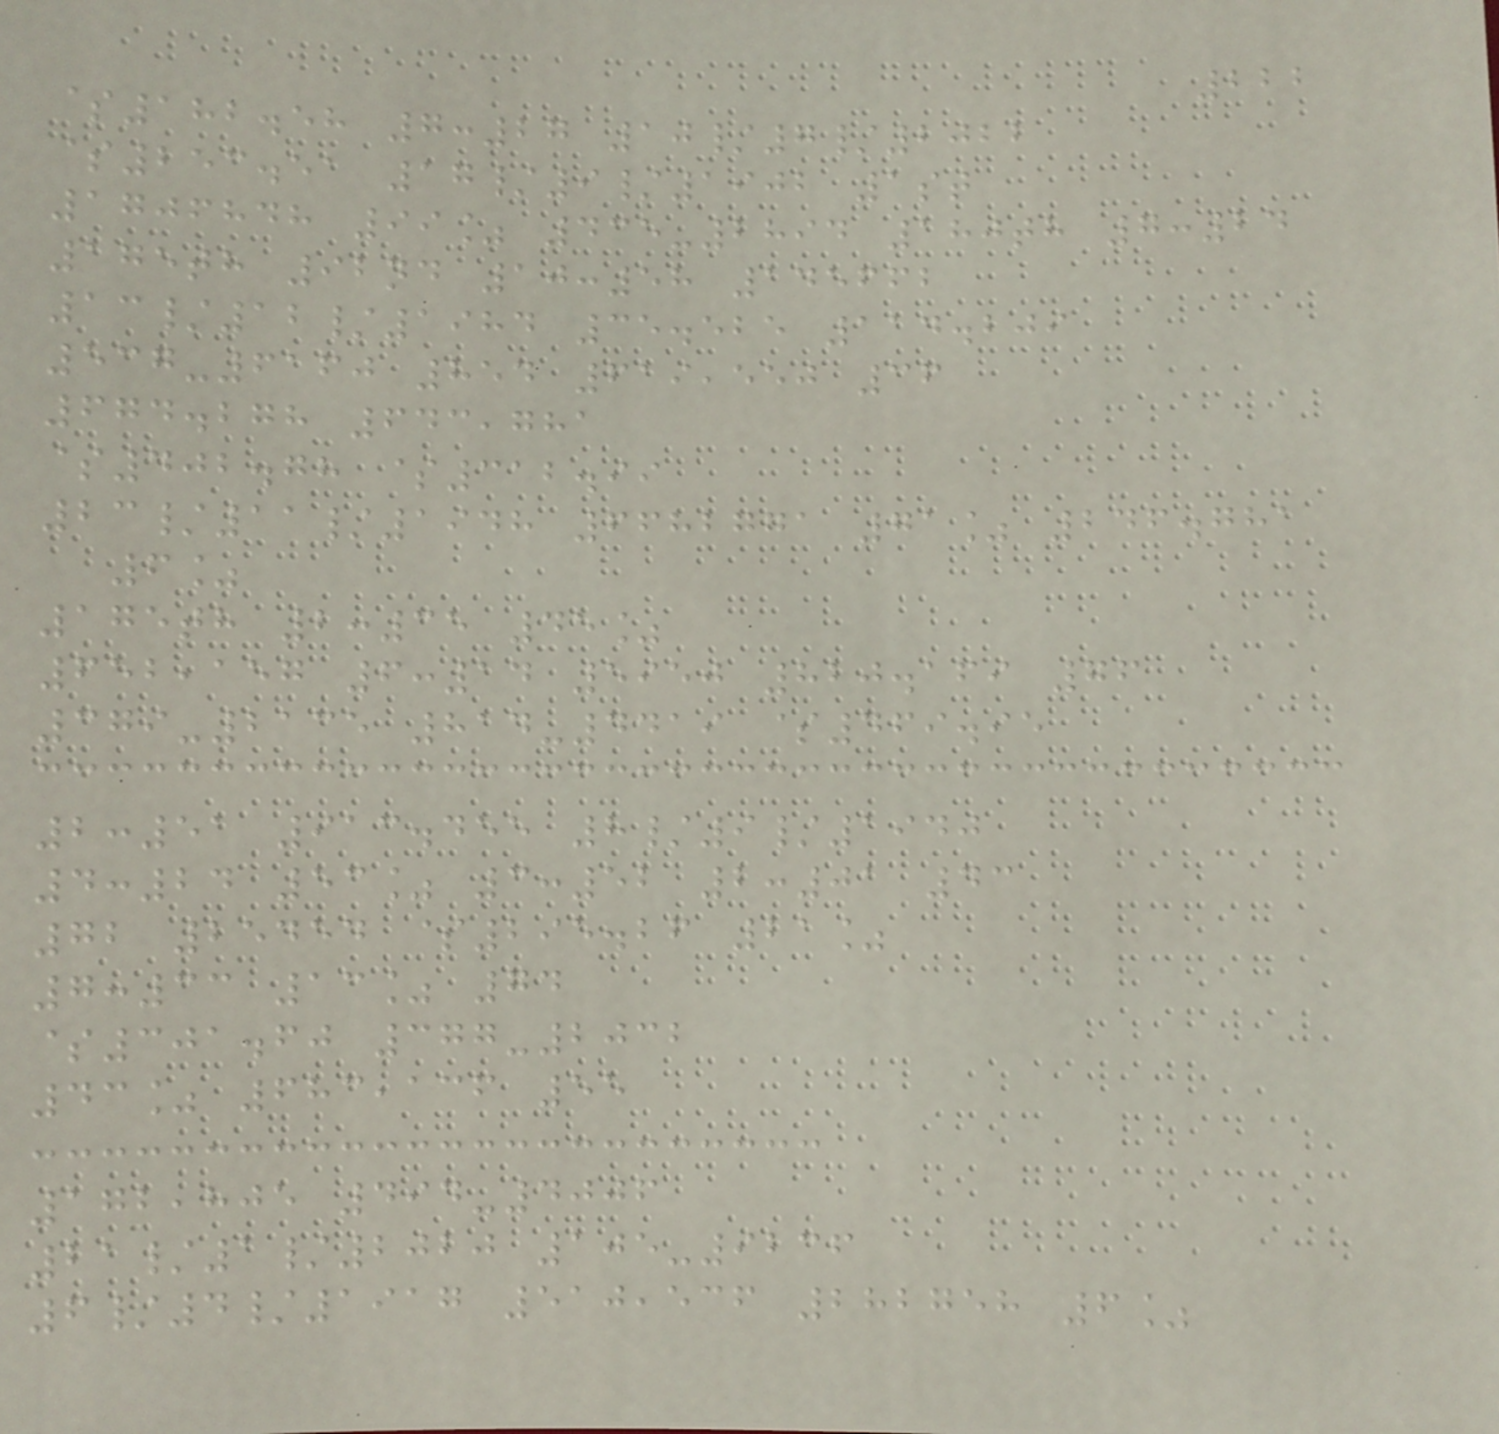222
$182.58 7:27 10/7/2022
$253.51 17/9/1902 1st
1706848 99% 435-2894 180th 7:24
175th 92nd 10:58 145662
13/12/1984 35.525 114.209
537-6160 854 619,550 36
674.278 643,781
$402.78 $312.99
23/11/1948 6682771 71% 246.781
6%
175th 2:35 45%
652,157 6:14 5950 820.169 76
379-2135 814-4419 $469.95
2:51 913.455 8/9/1940
4:24 53% 3:52 2:01 43
72 25454 $295.26 21%
7:33 13% 74
$301.60 377-2032
43% 683,136 55
172,805 494-4006
21/1/2020 105-9236
6/4/1917 510,536 282758 6%
